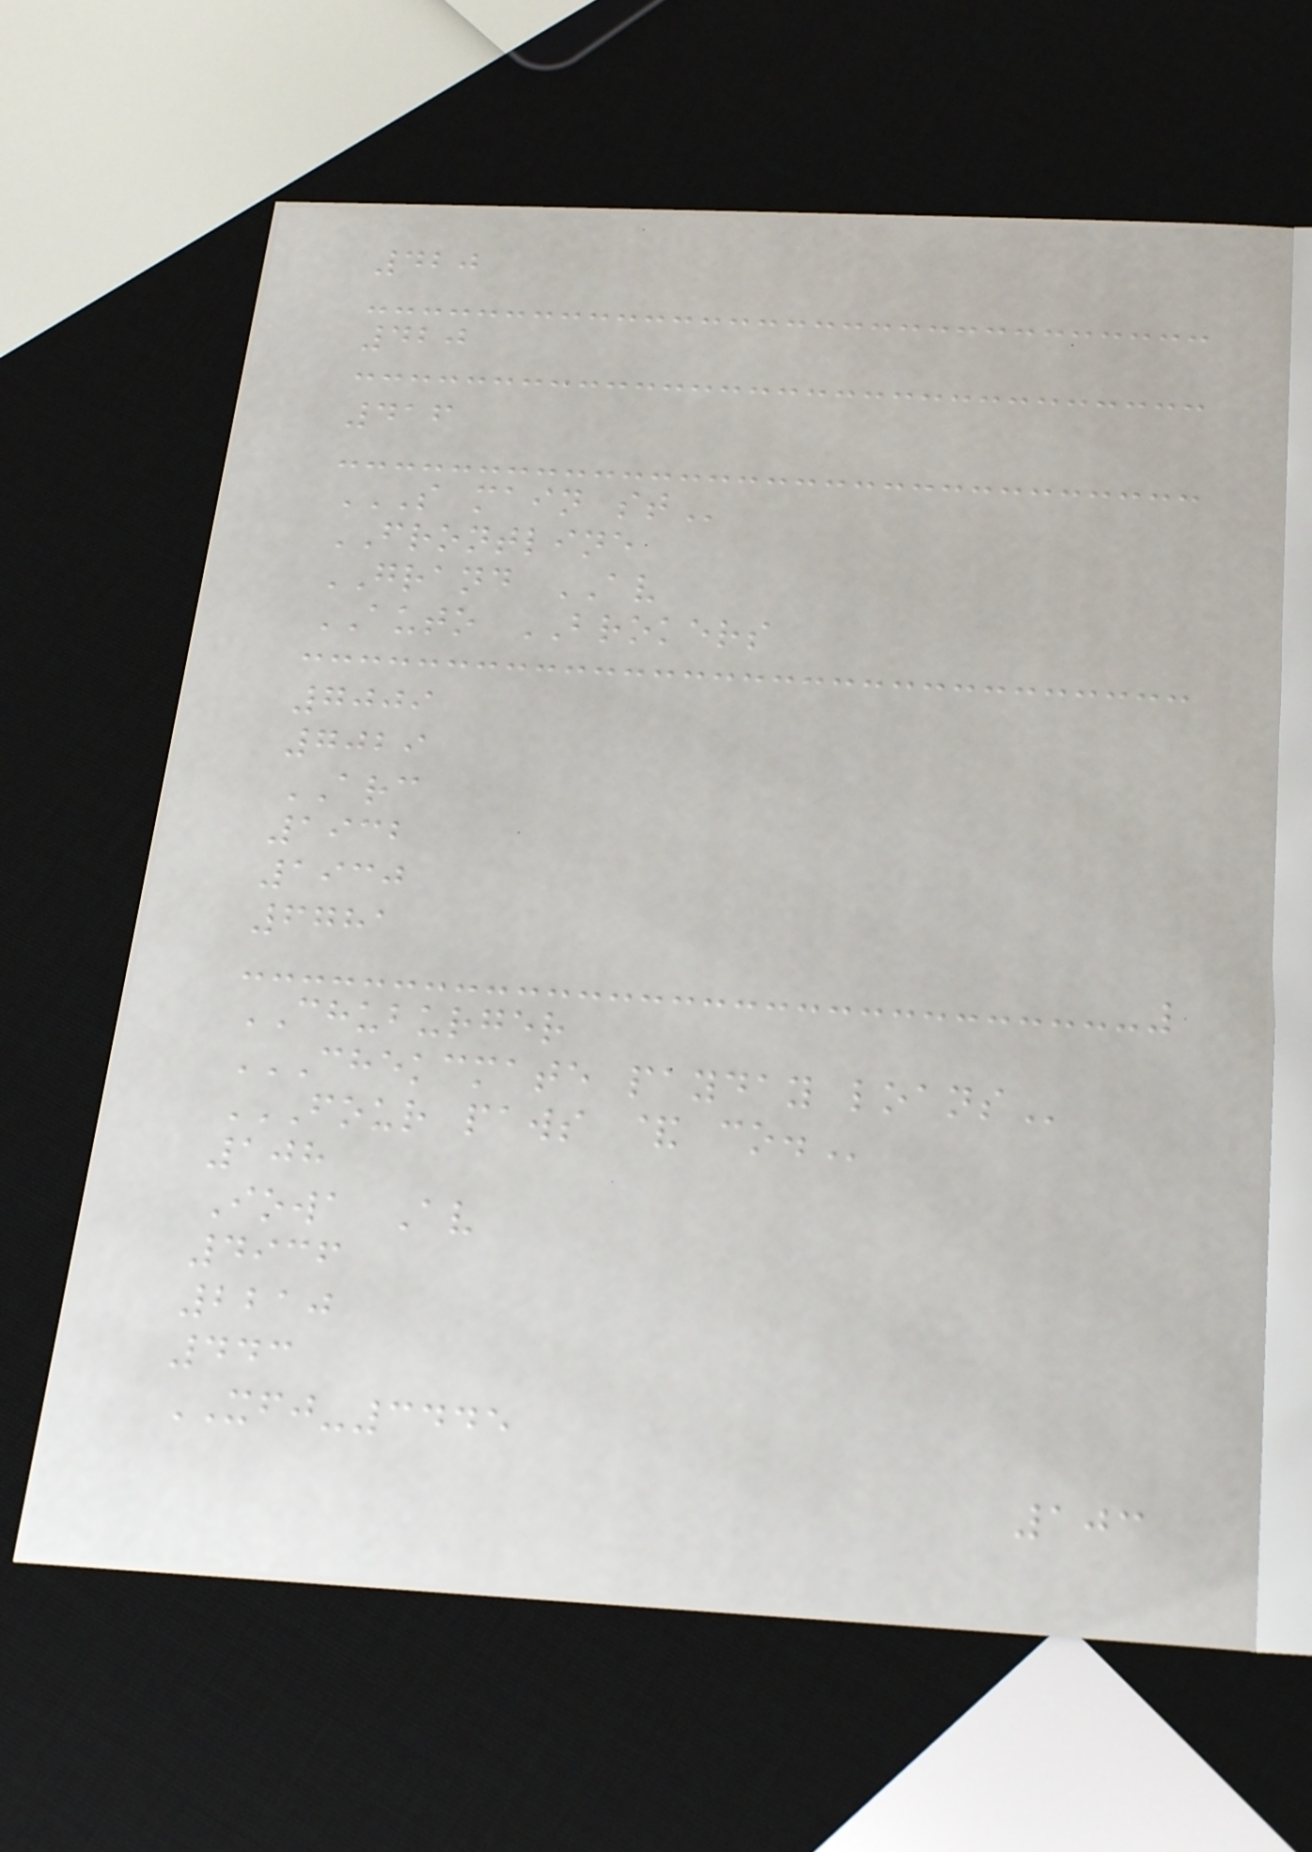420
420
416
S MAIN ST
FRONTLINE
GRAND AV
AUTO BROKERS
7009
7029
ARC
1932
1930
6781
CHUBURGER
CHEKCMATE PAYDAY LOANS
FOUR PAWS & CO.
108
Iowa Av
4936
2210
443
XFJ-3445
103
